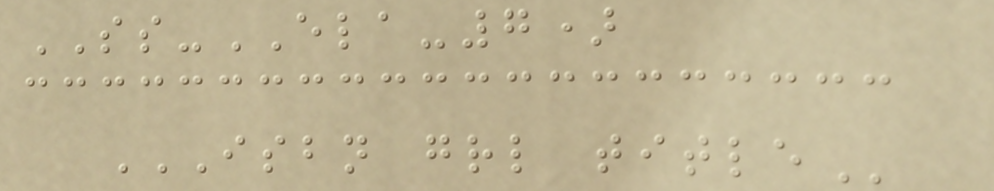SS-ELA-7)
ISBN GRL TITLE
